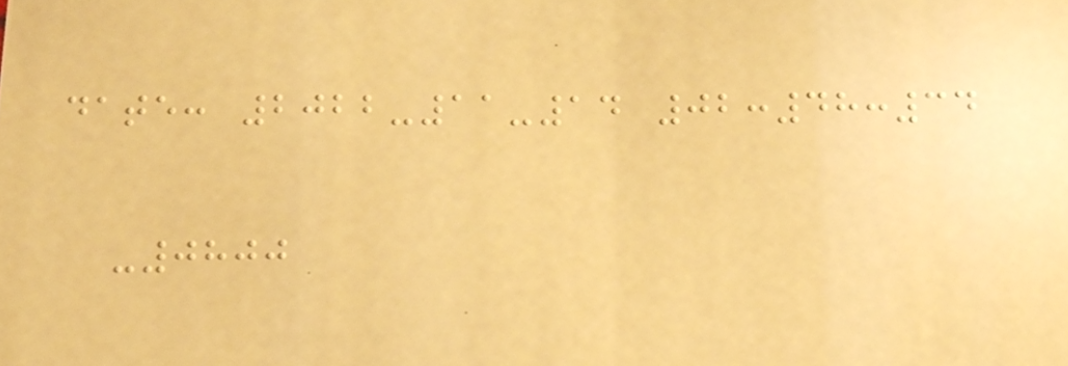date: 2022-11-14 02:48:34
-0800
